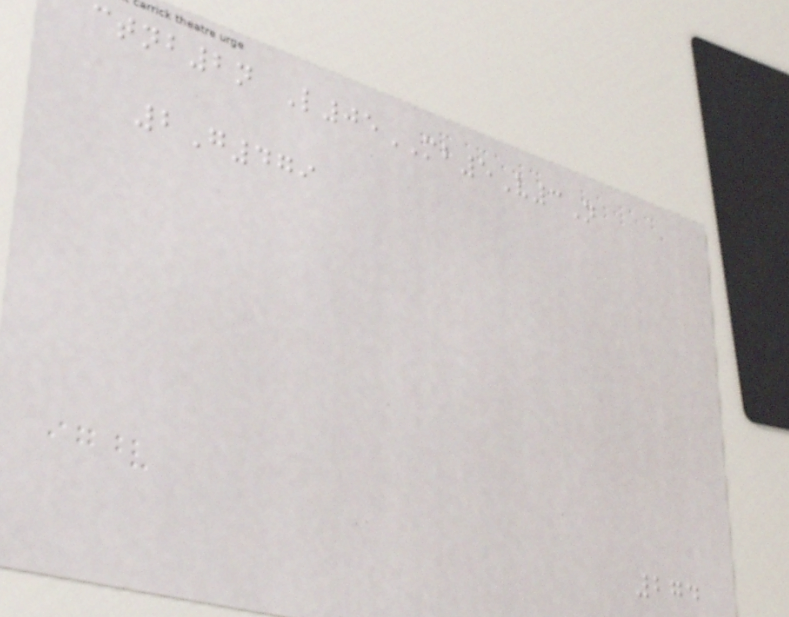ctnb2n L05MB5V3N
2G479
274
